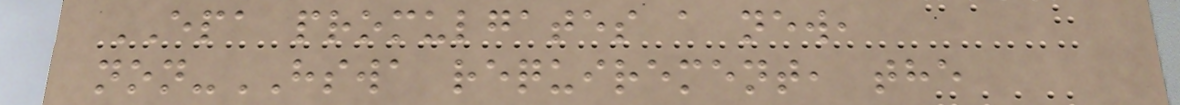EPA promulgates a new,
non-HSWA requirement, the
